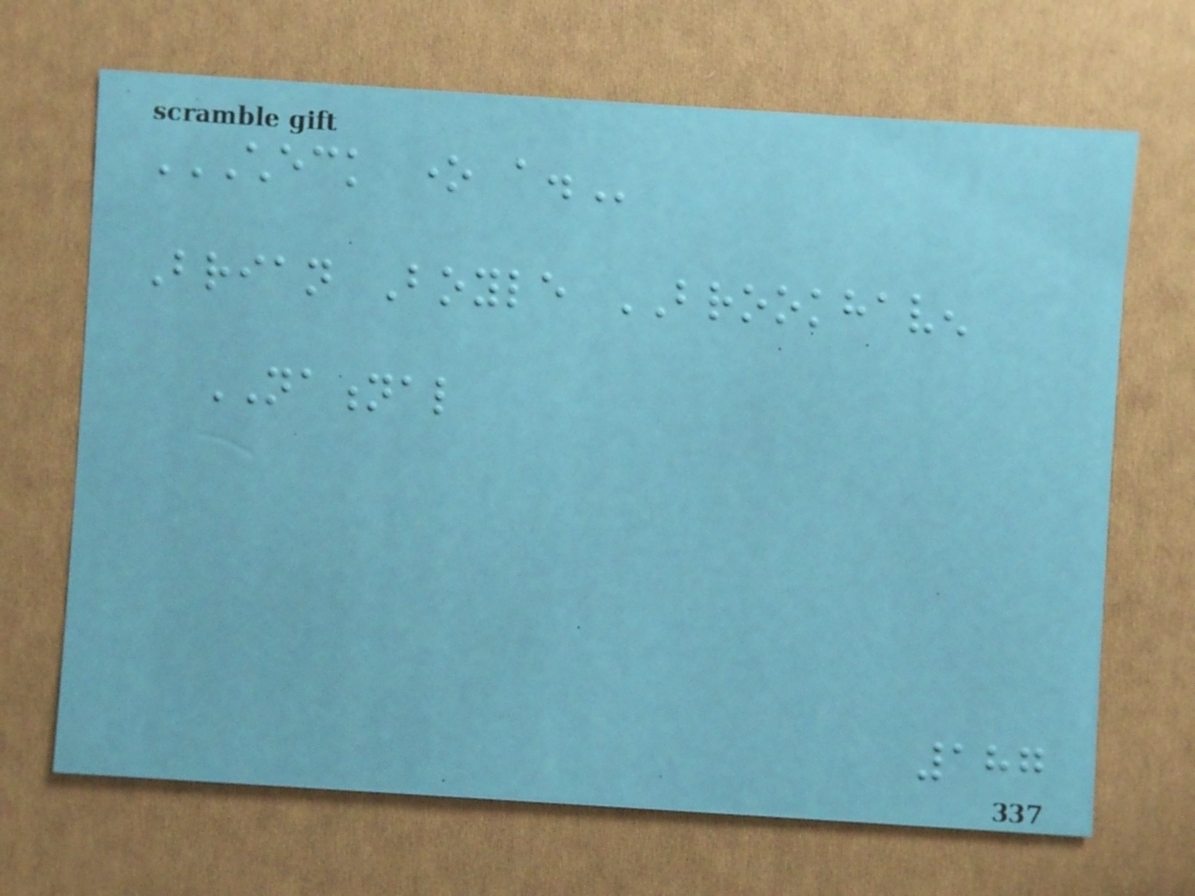CHECK ONE A.
Brian Boyle BROOKHAVEN
NATIONAL
187
